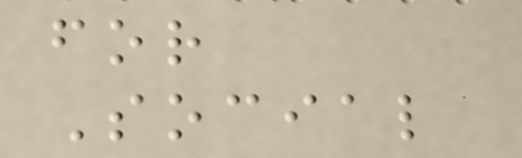for
Social
